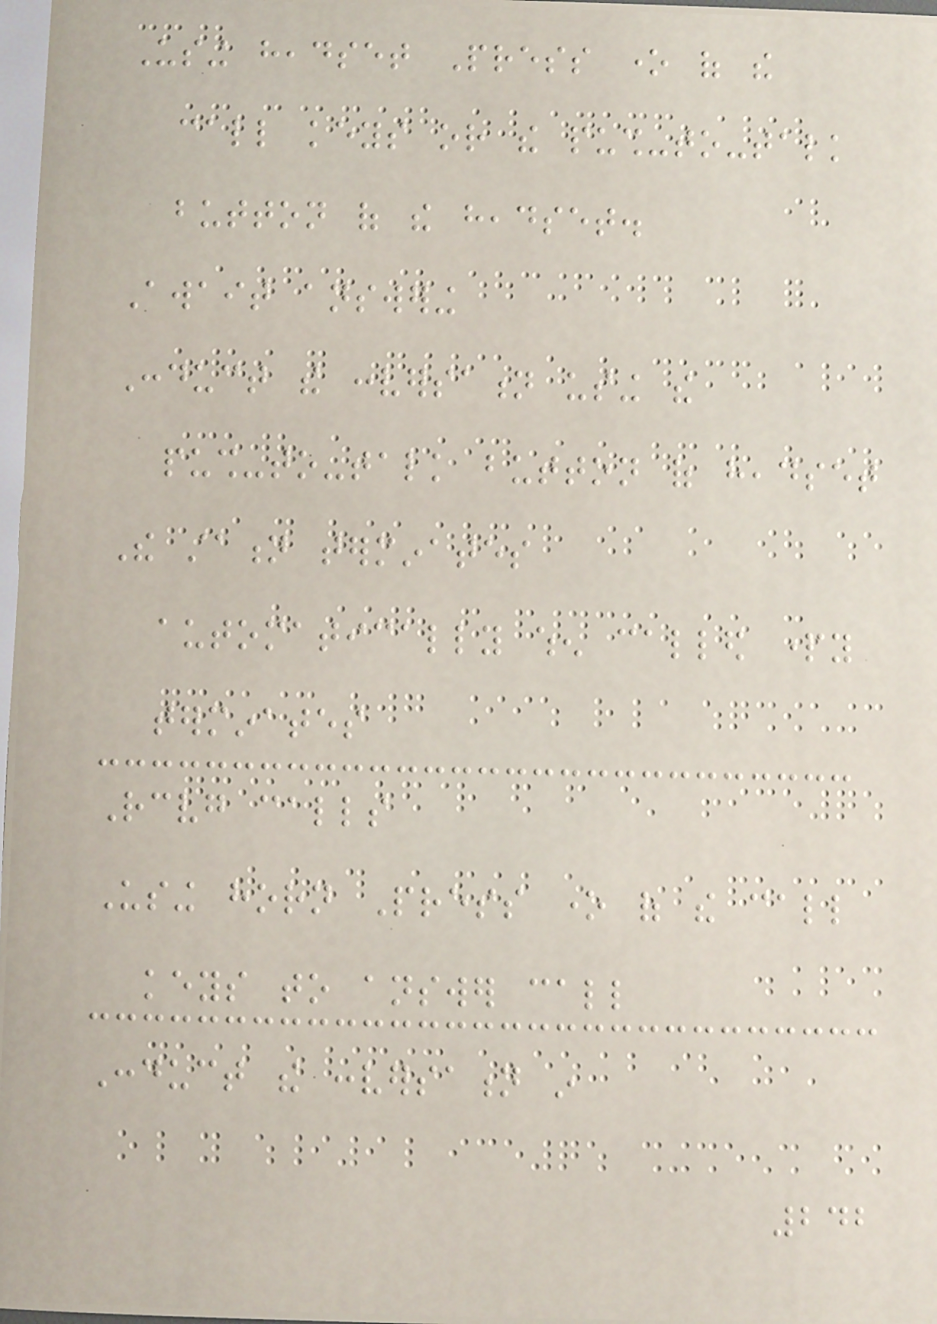Using headset Press one of the
call keys or the push-to-talk
button of the headset.
Await answering
Conduct the conversation using the
push-to-talk button of headset
The station terminates
automatically when called party
terminates
Receiving calls
Using horn Press one of the call
keys to answer call
Conduct the conversation in
242
